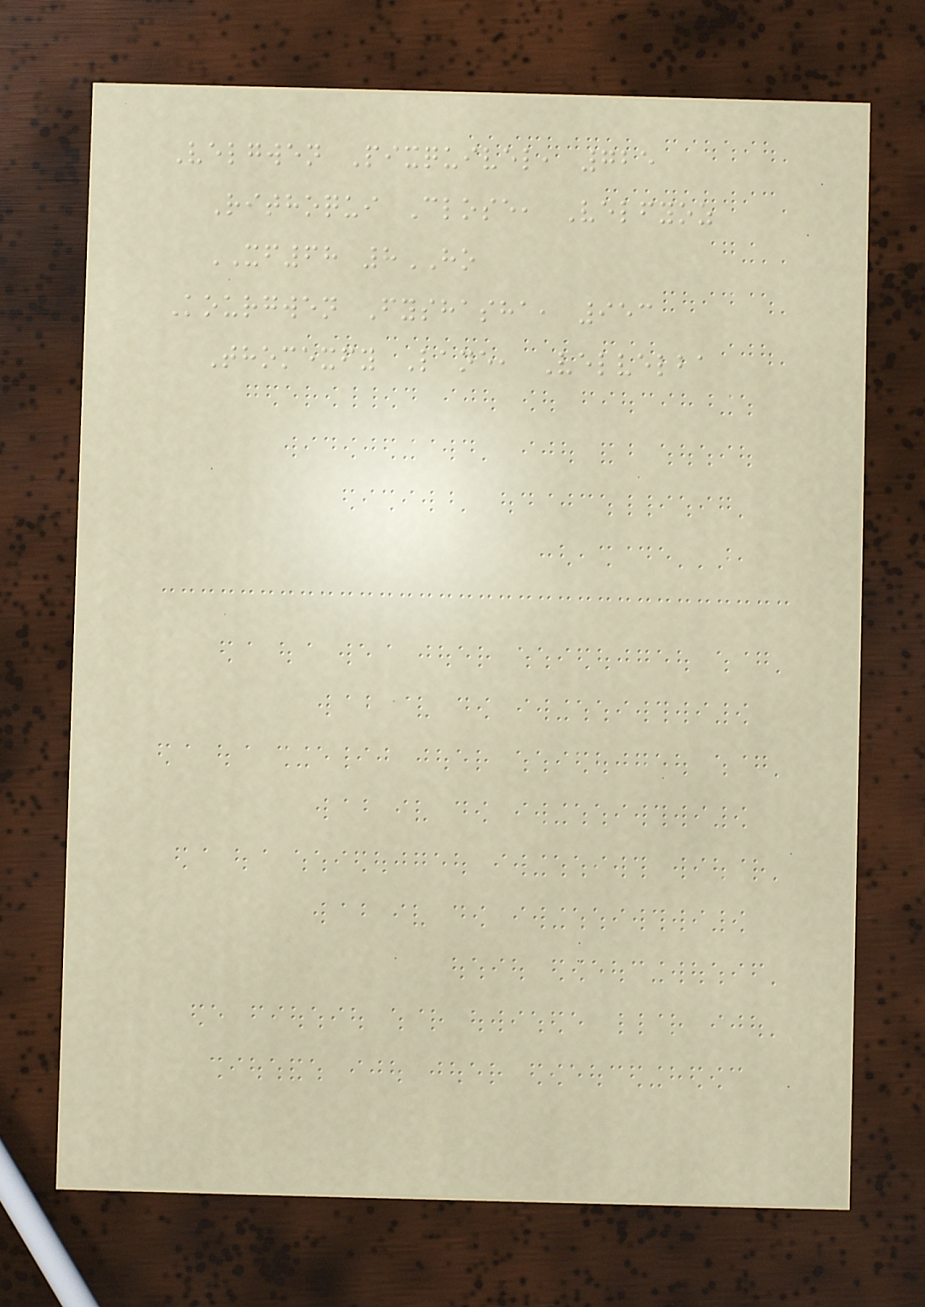Velgwen Pixquivel, 725
Rithoqui Close, Velfyoz
XF68 8HO
Kourgwen Fyshasha, 953
Thomexfy Lane, Velvelba
